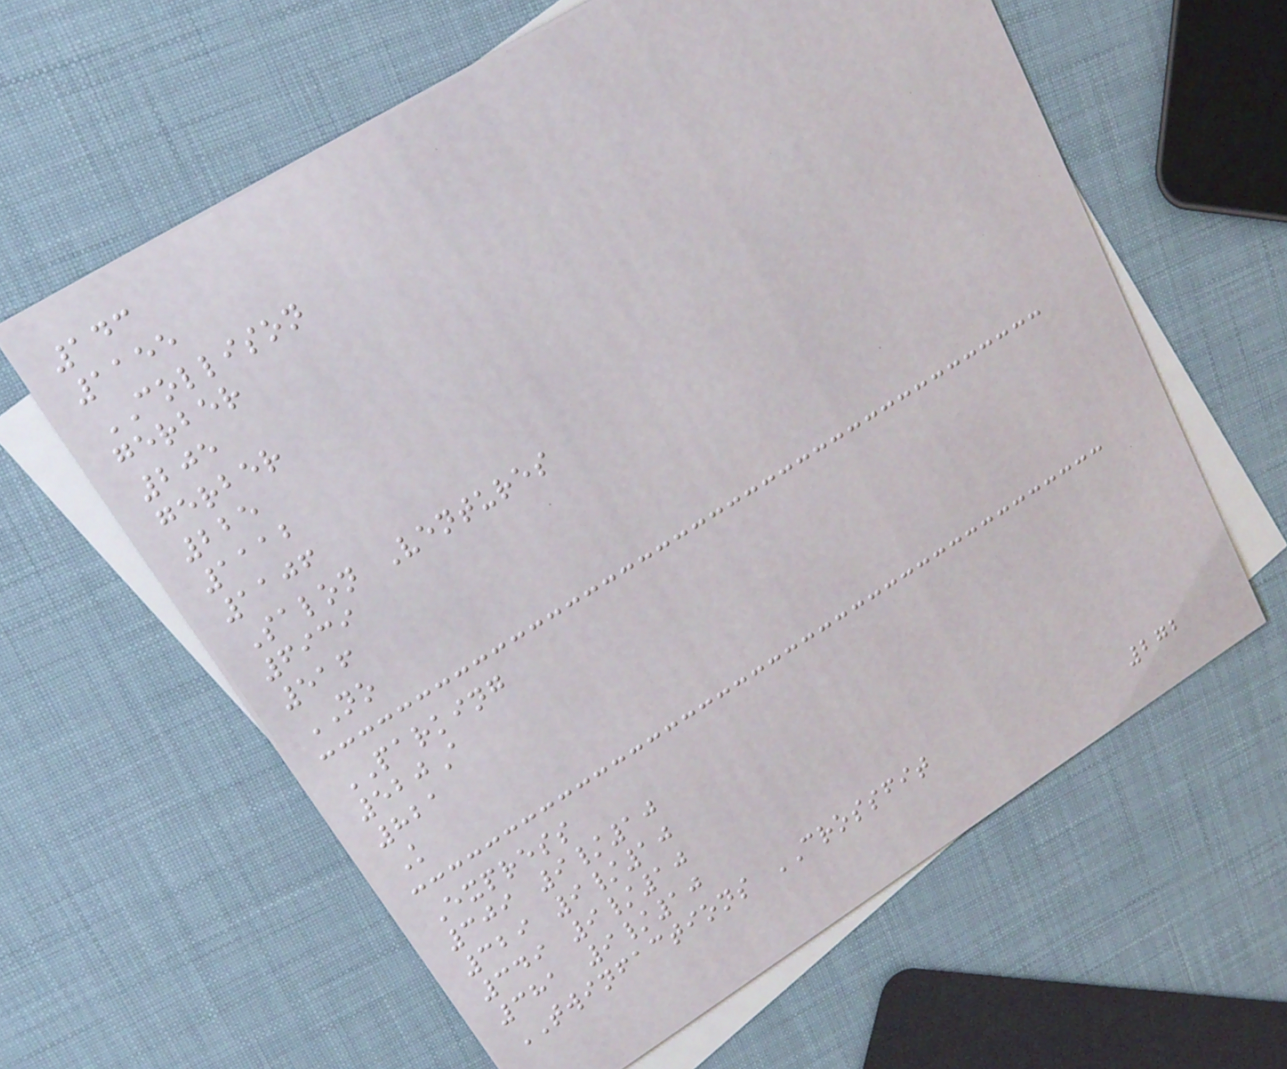143
1155
COLLISON
gerber
205
gerber
225
1112
1106
Salon Ventures
6939
516
NO
PARKING
520A
821
K
Express
309 9/10
329 9/10
349 9/10
381 9/10
TWINFACTIONS CROSSFIT
272
